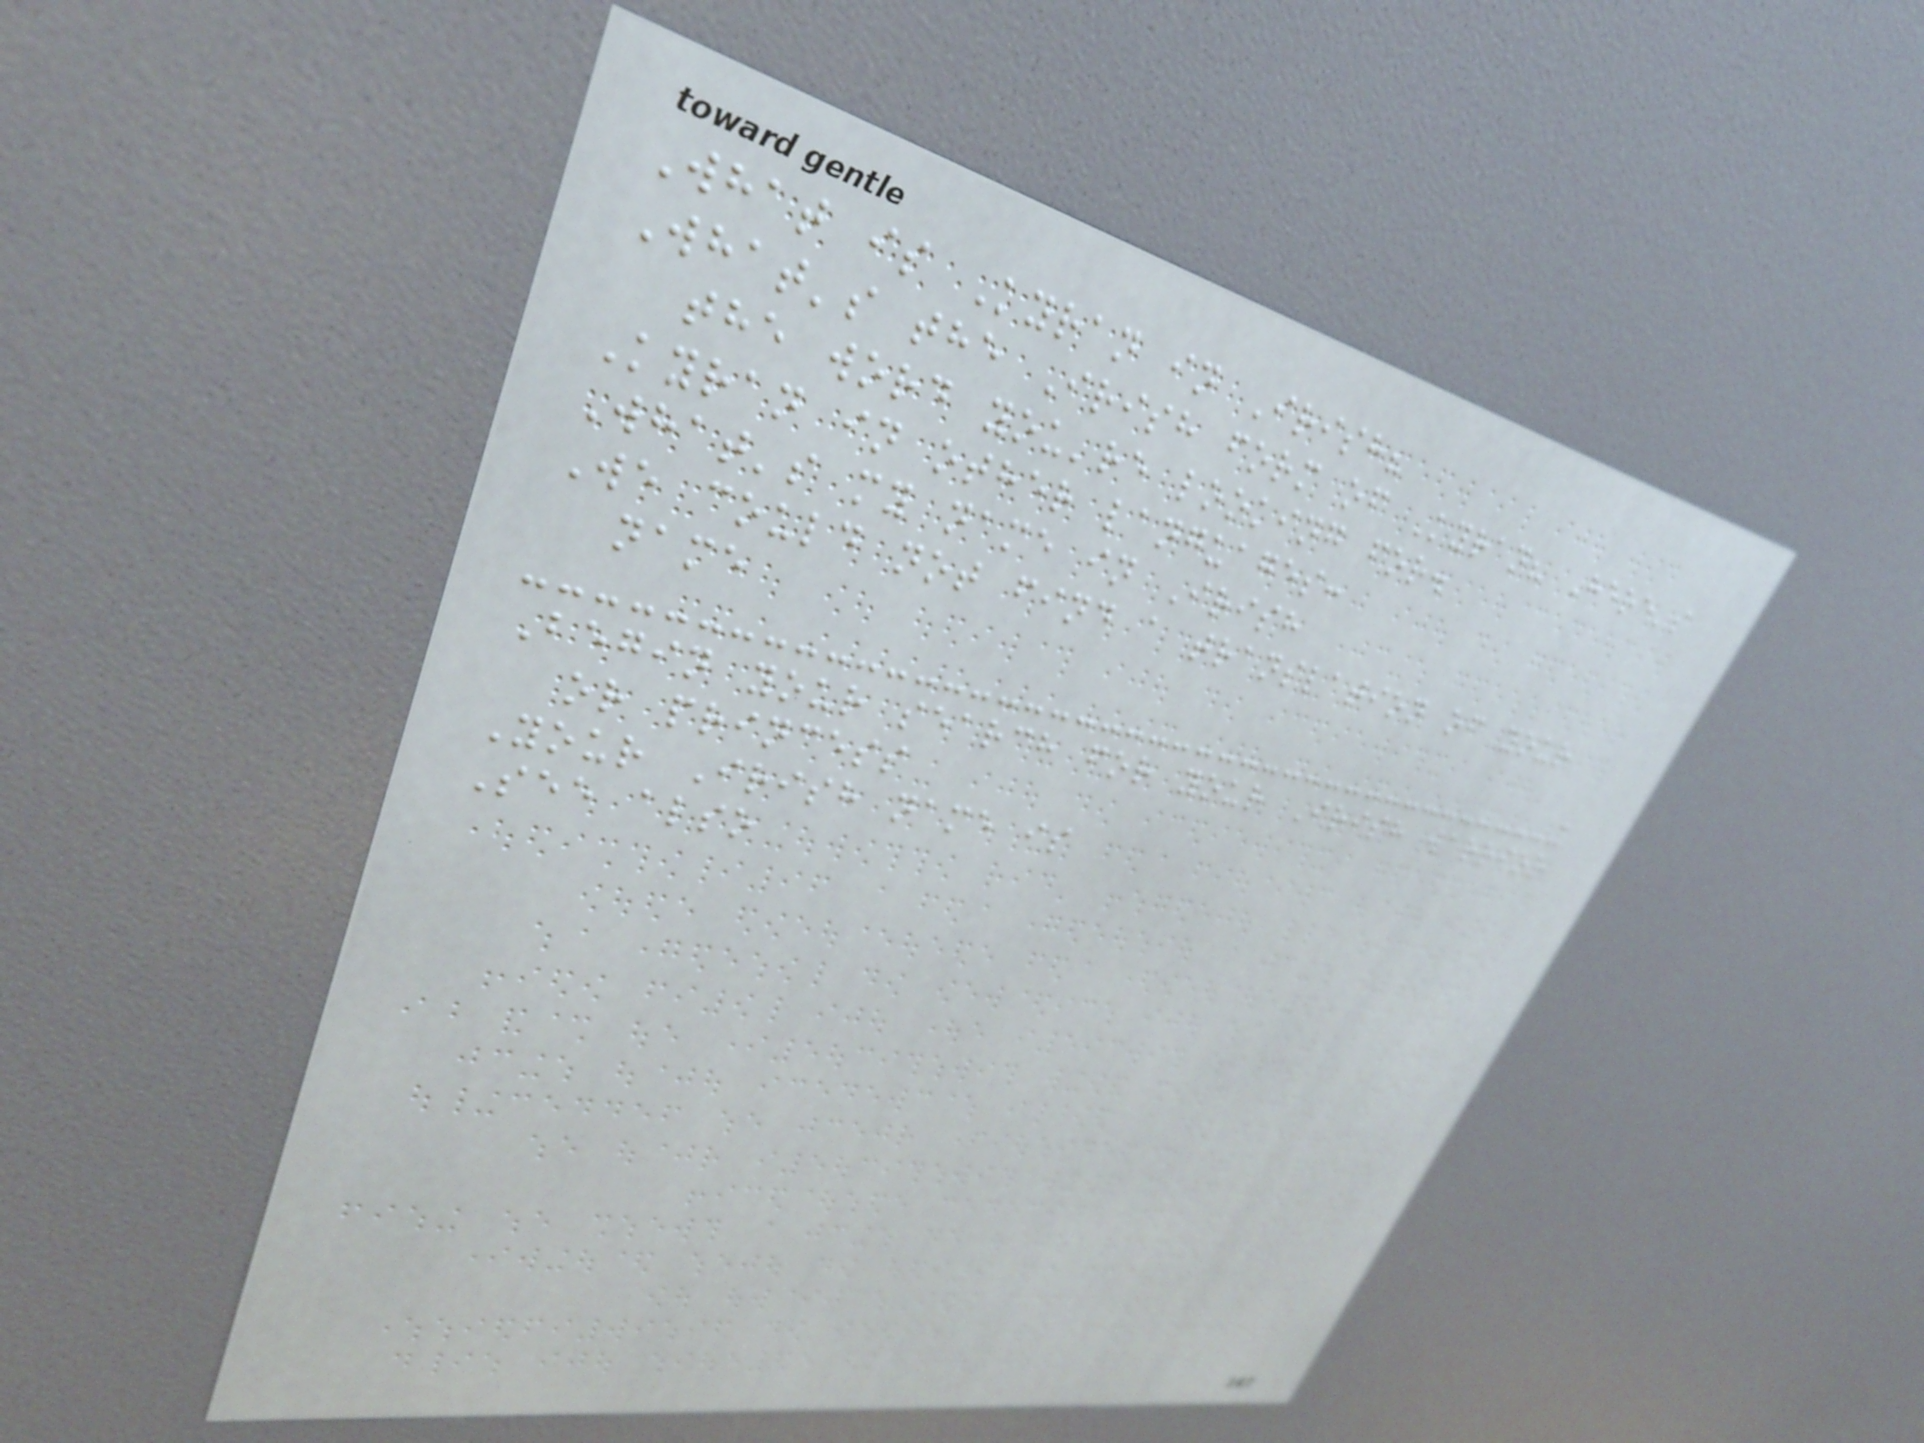What is Kyran in Irish?
What's the Irish form of Kyran? Here's
the word you're looking for.
Kyran in other languages:
What's my name in Irish
We could not find a translation of your
name
Begin your search for your Irish warrior
or princess
Your Irish name is
See also
